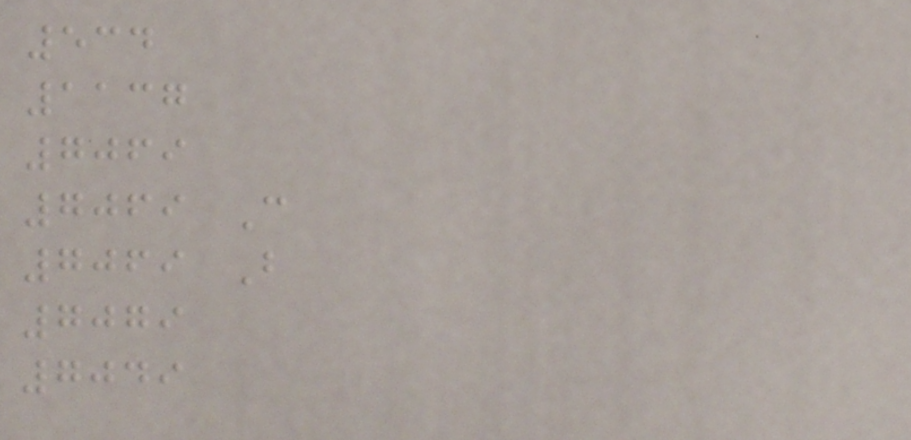534
1137
7069
7069 C
7069 B
7079
7049
